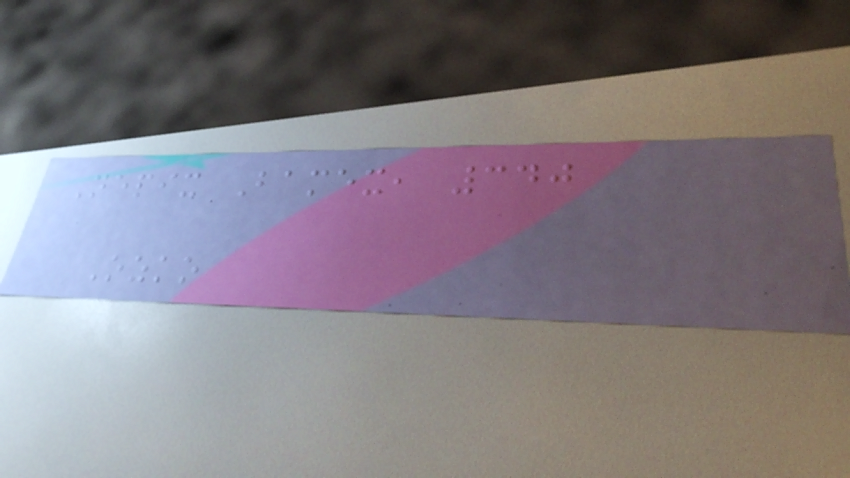Nepix Bamex, 340
Ozko
